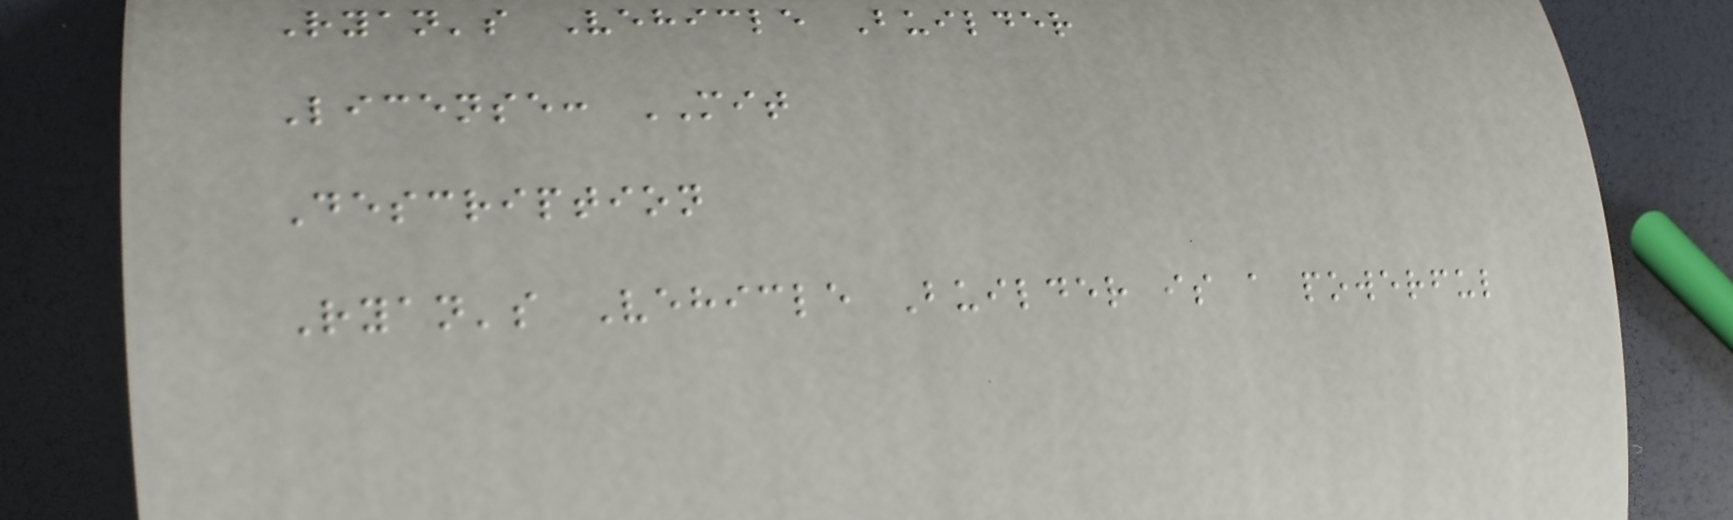Ryan's Vehicle Builder
License: MIT
Description
Ryan's Vehicle Builder is a powerful
